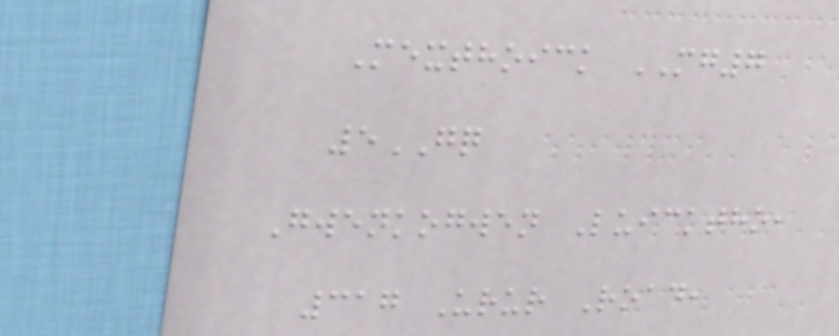Mexthoick MG7
5GQ
Gwenkogwen Luicktho,
317 Urur Road,
